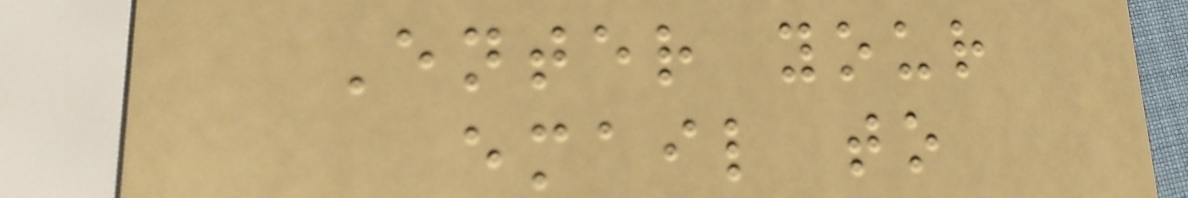Enter your
email to
